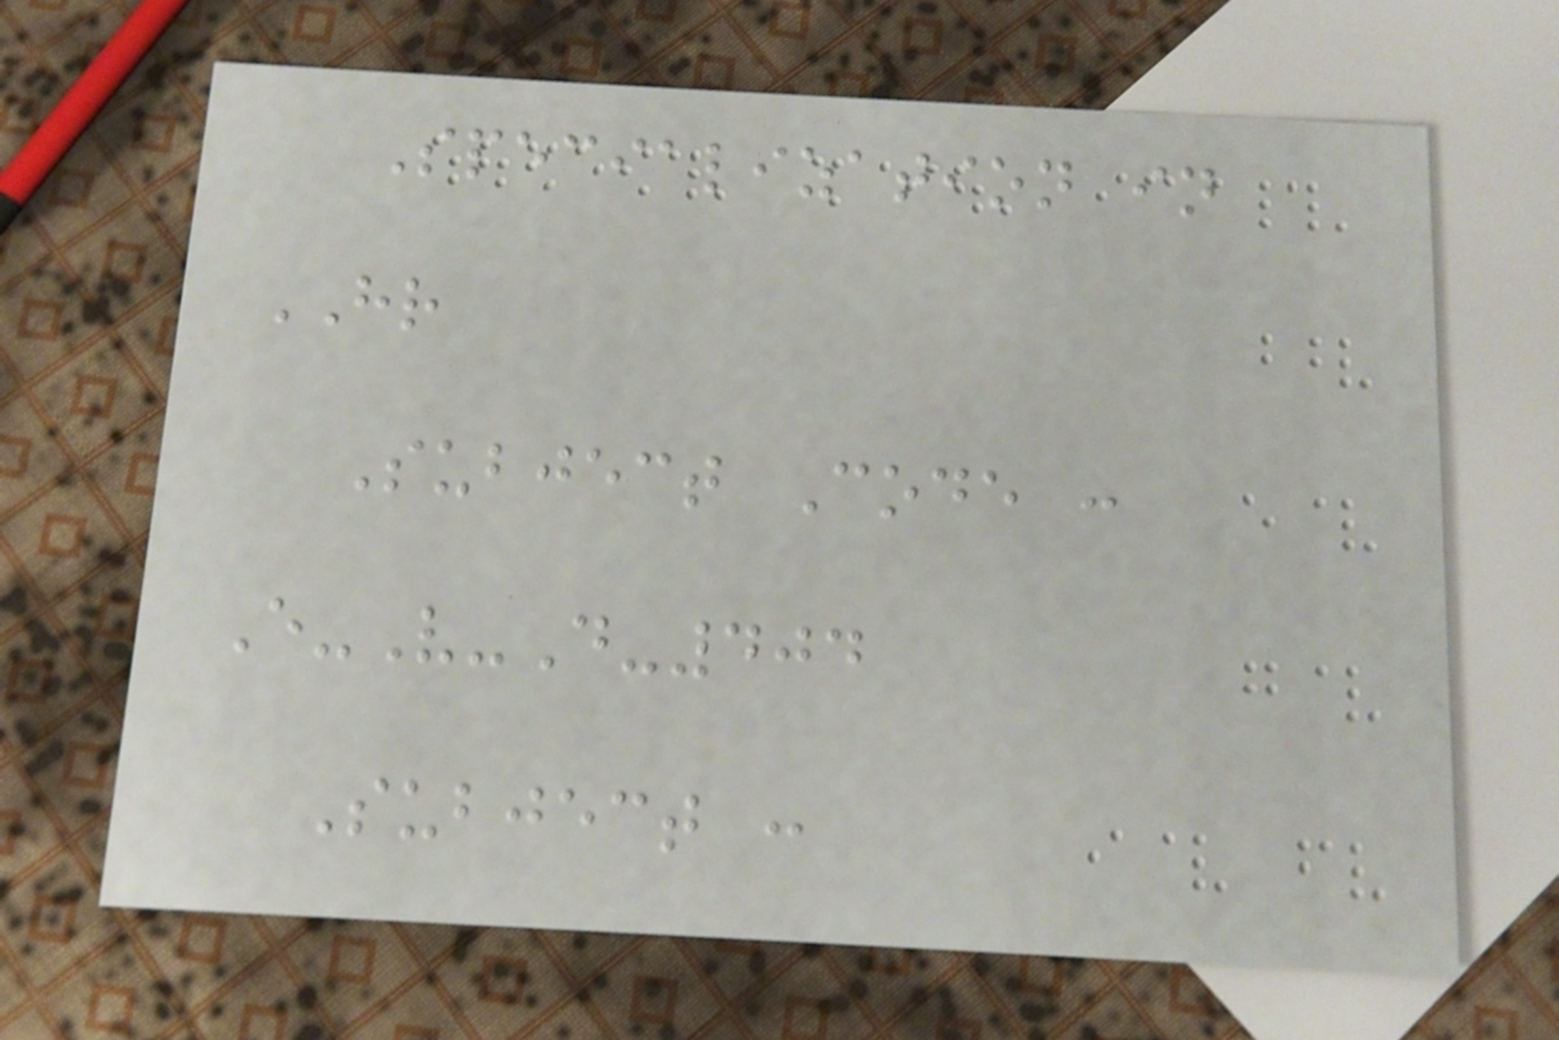Specialization in
HR
Subject Code :
E-V-D-404
Subject :
